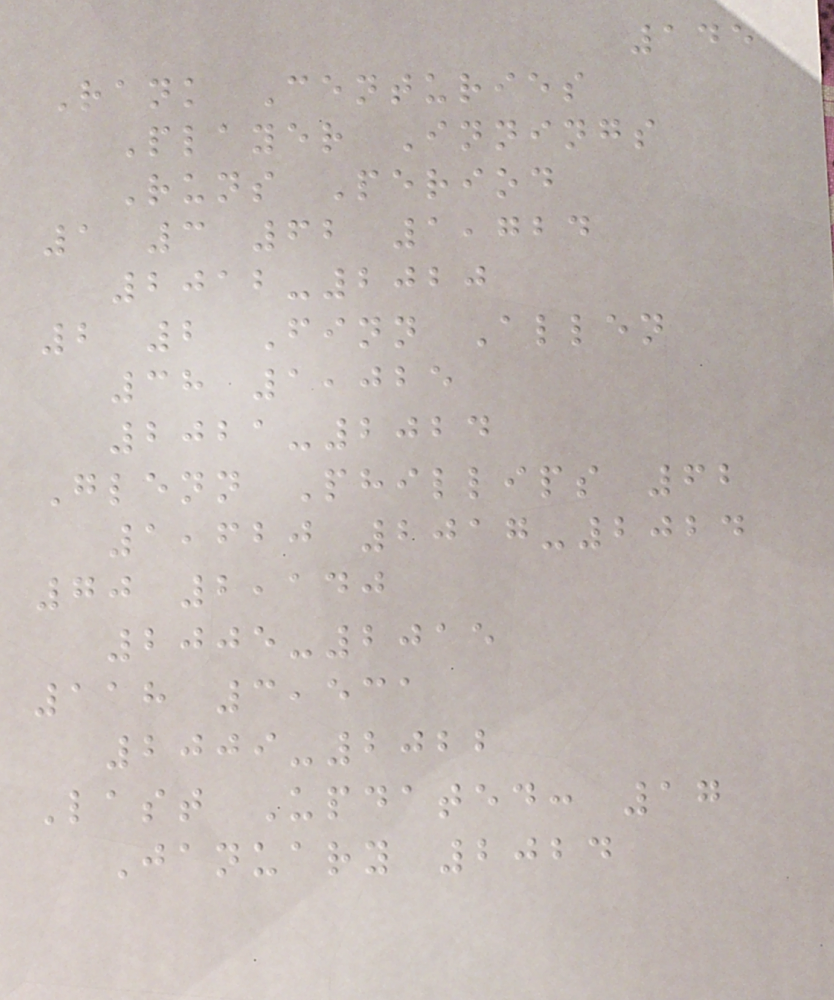145
Rank Centuries
Player Innings
Runs Period
1 3 62 1,724
2012-2020
2 2 Finn Allen
38 1,025
2021-2024
Glenn Phillips 62
1,620 2017-2024
70 2,140
2005-2015
118 3,531
2009-2022
Last Updated: 17
January 2024
